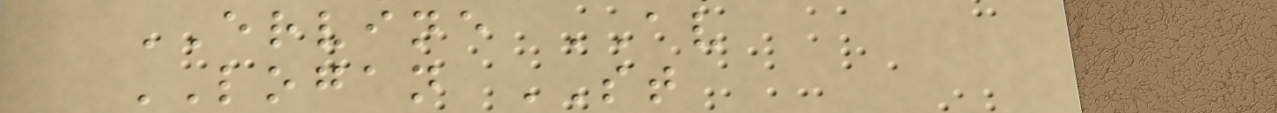ERVINE AV
LOGAN ST
